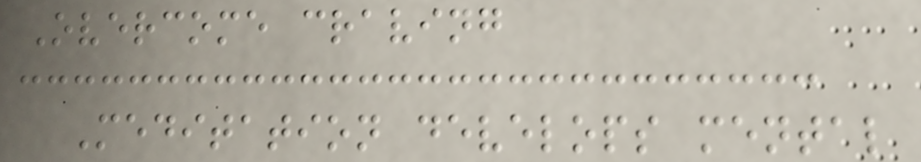Overcome craving
Meditation develops mental
